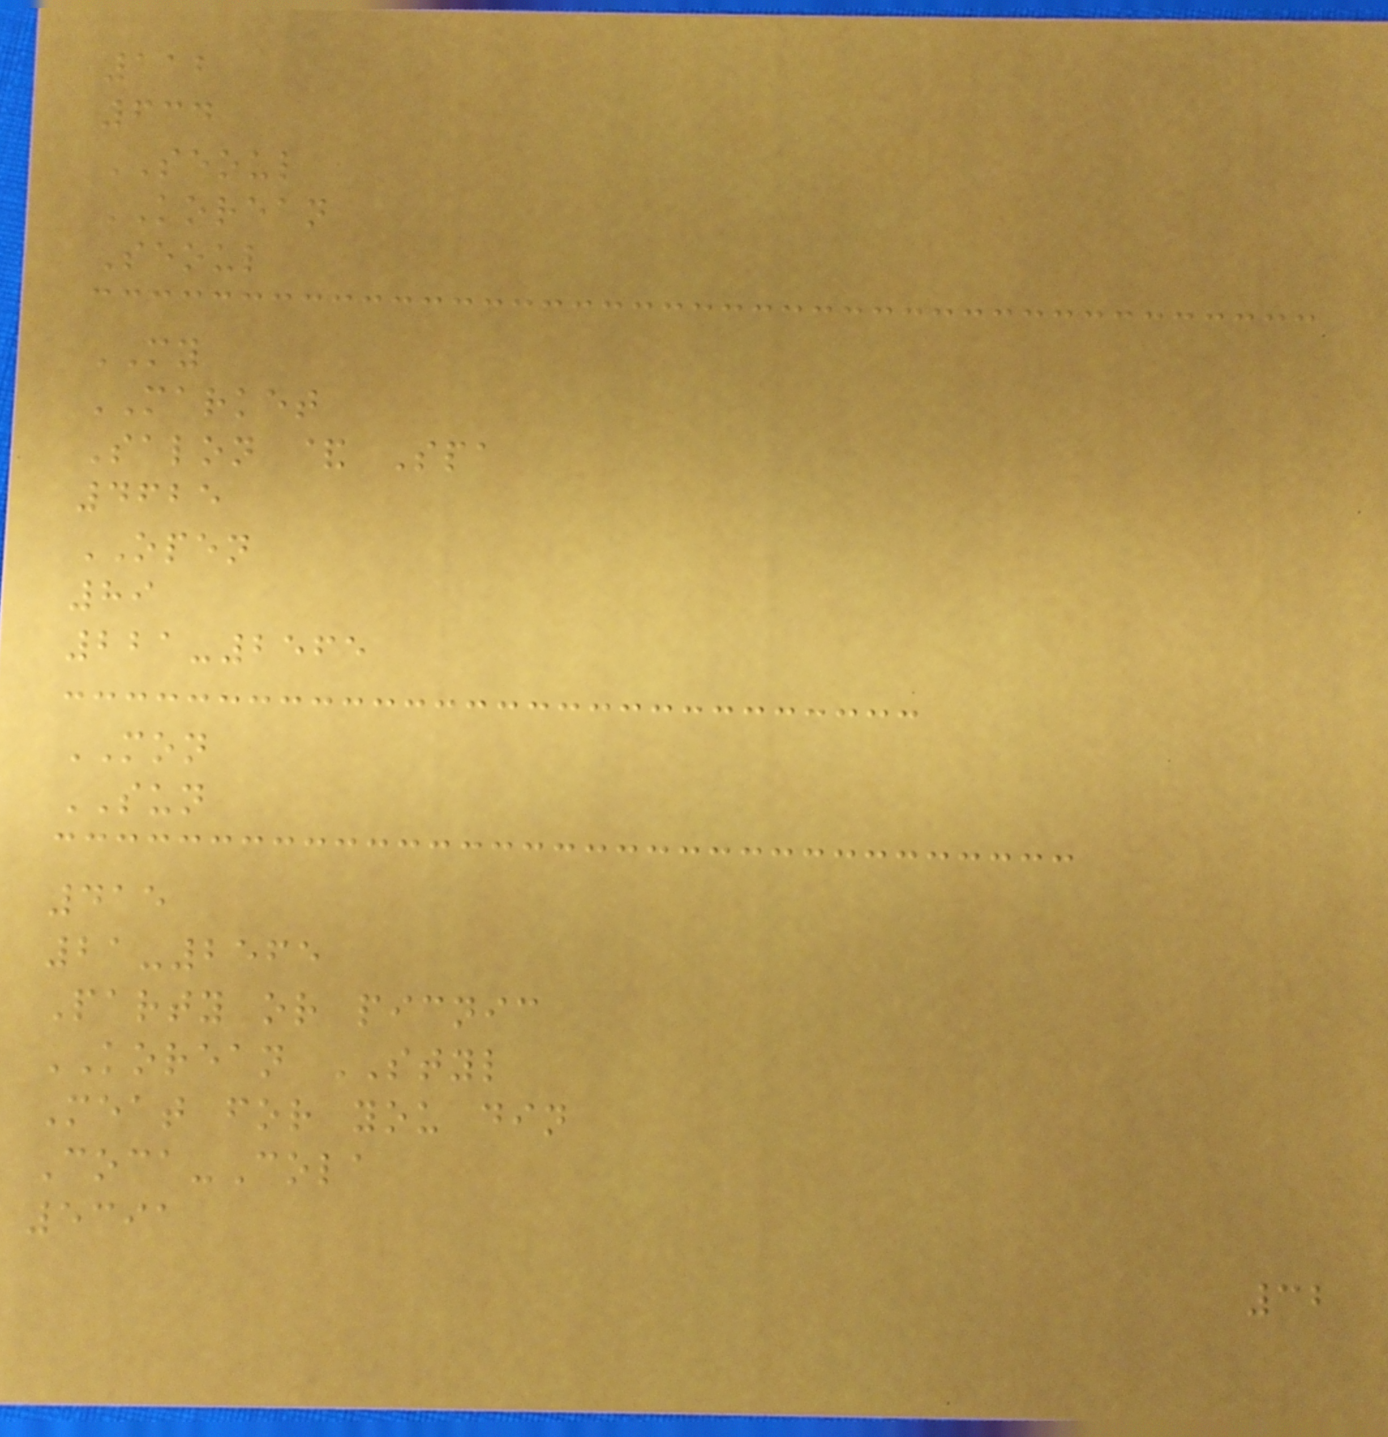112
634
SEOUL
KOREAN
Seoul
MY
MARKET
Salon & Spa
4625
OPEN
89
221-2565
MON
SUN
415
21-2565
Party or picnic
KOREAN STYL
Meat for you din
Coca-Cola
5391
32
